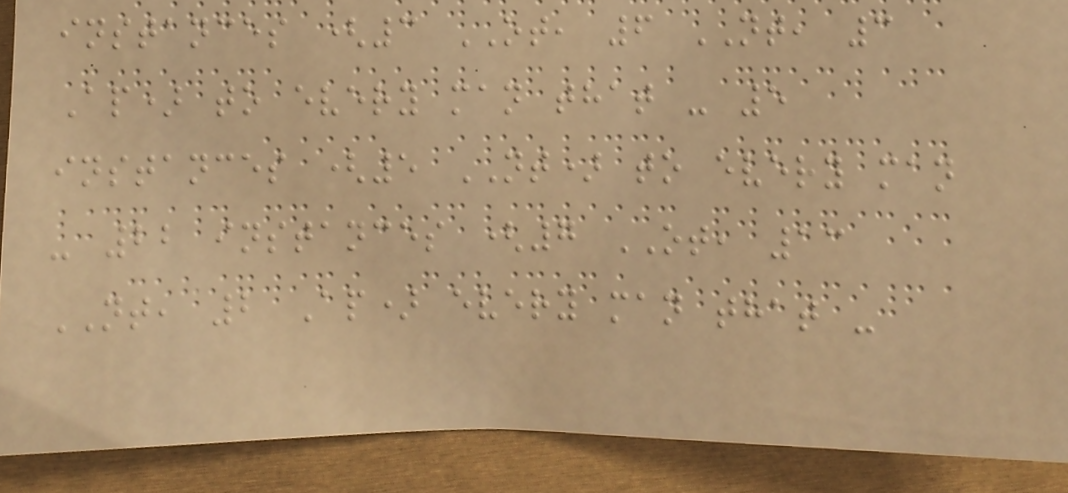instances (3 OT, 6 NT, 3
Ap) to every man that - 5
instances (5 NT) to every man
- 22 instances (7 OT, 13
NT, 2 Ap) every man that -
